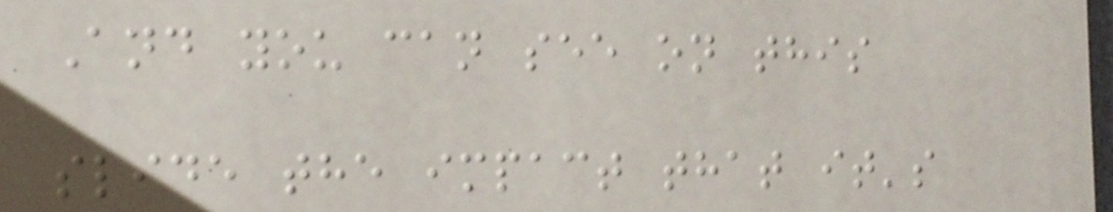And you can see on this
slide the impact that it's
